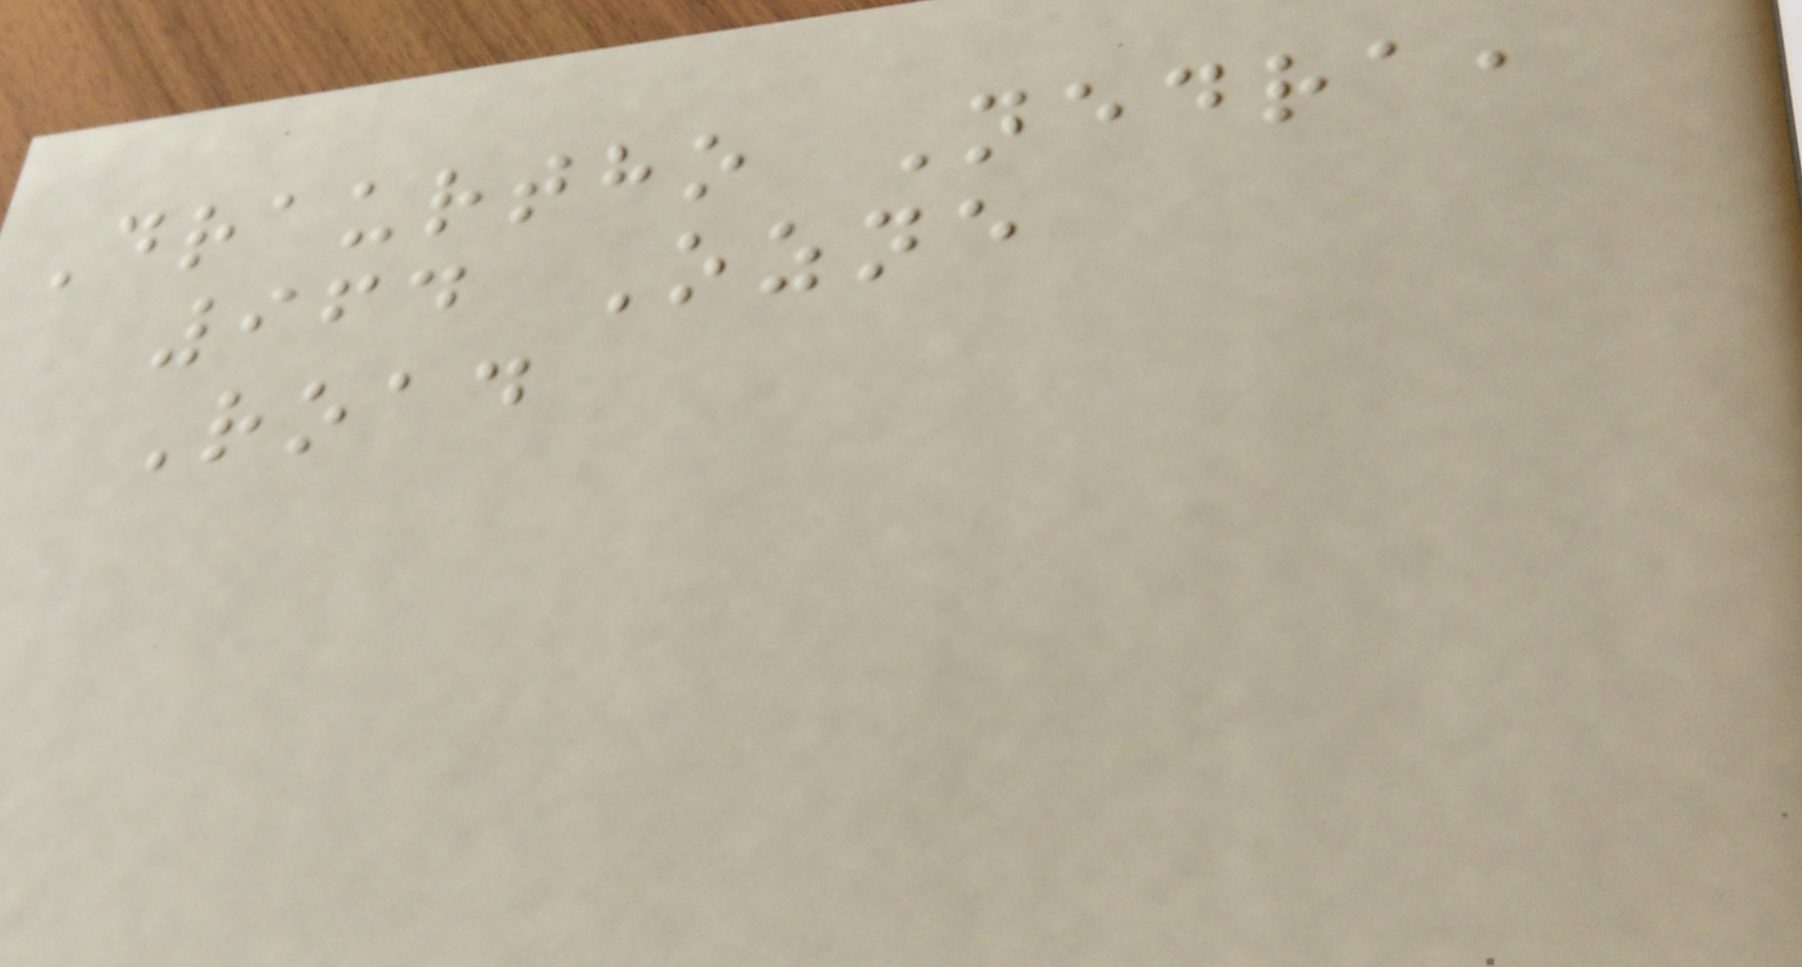Draurtho Nedra,
964 Ozne
Road
